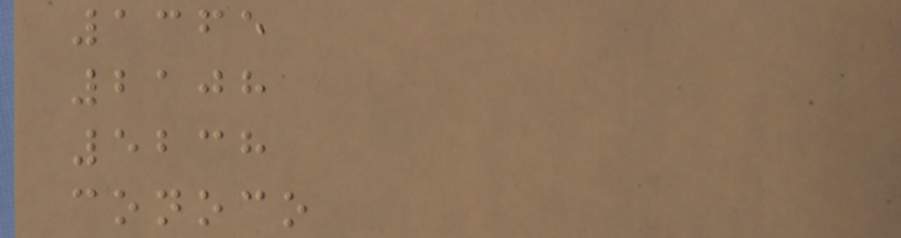1365
2108
5238
conoco
